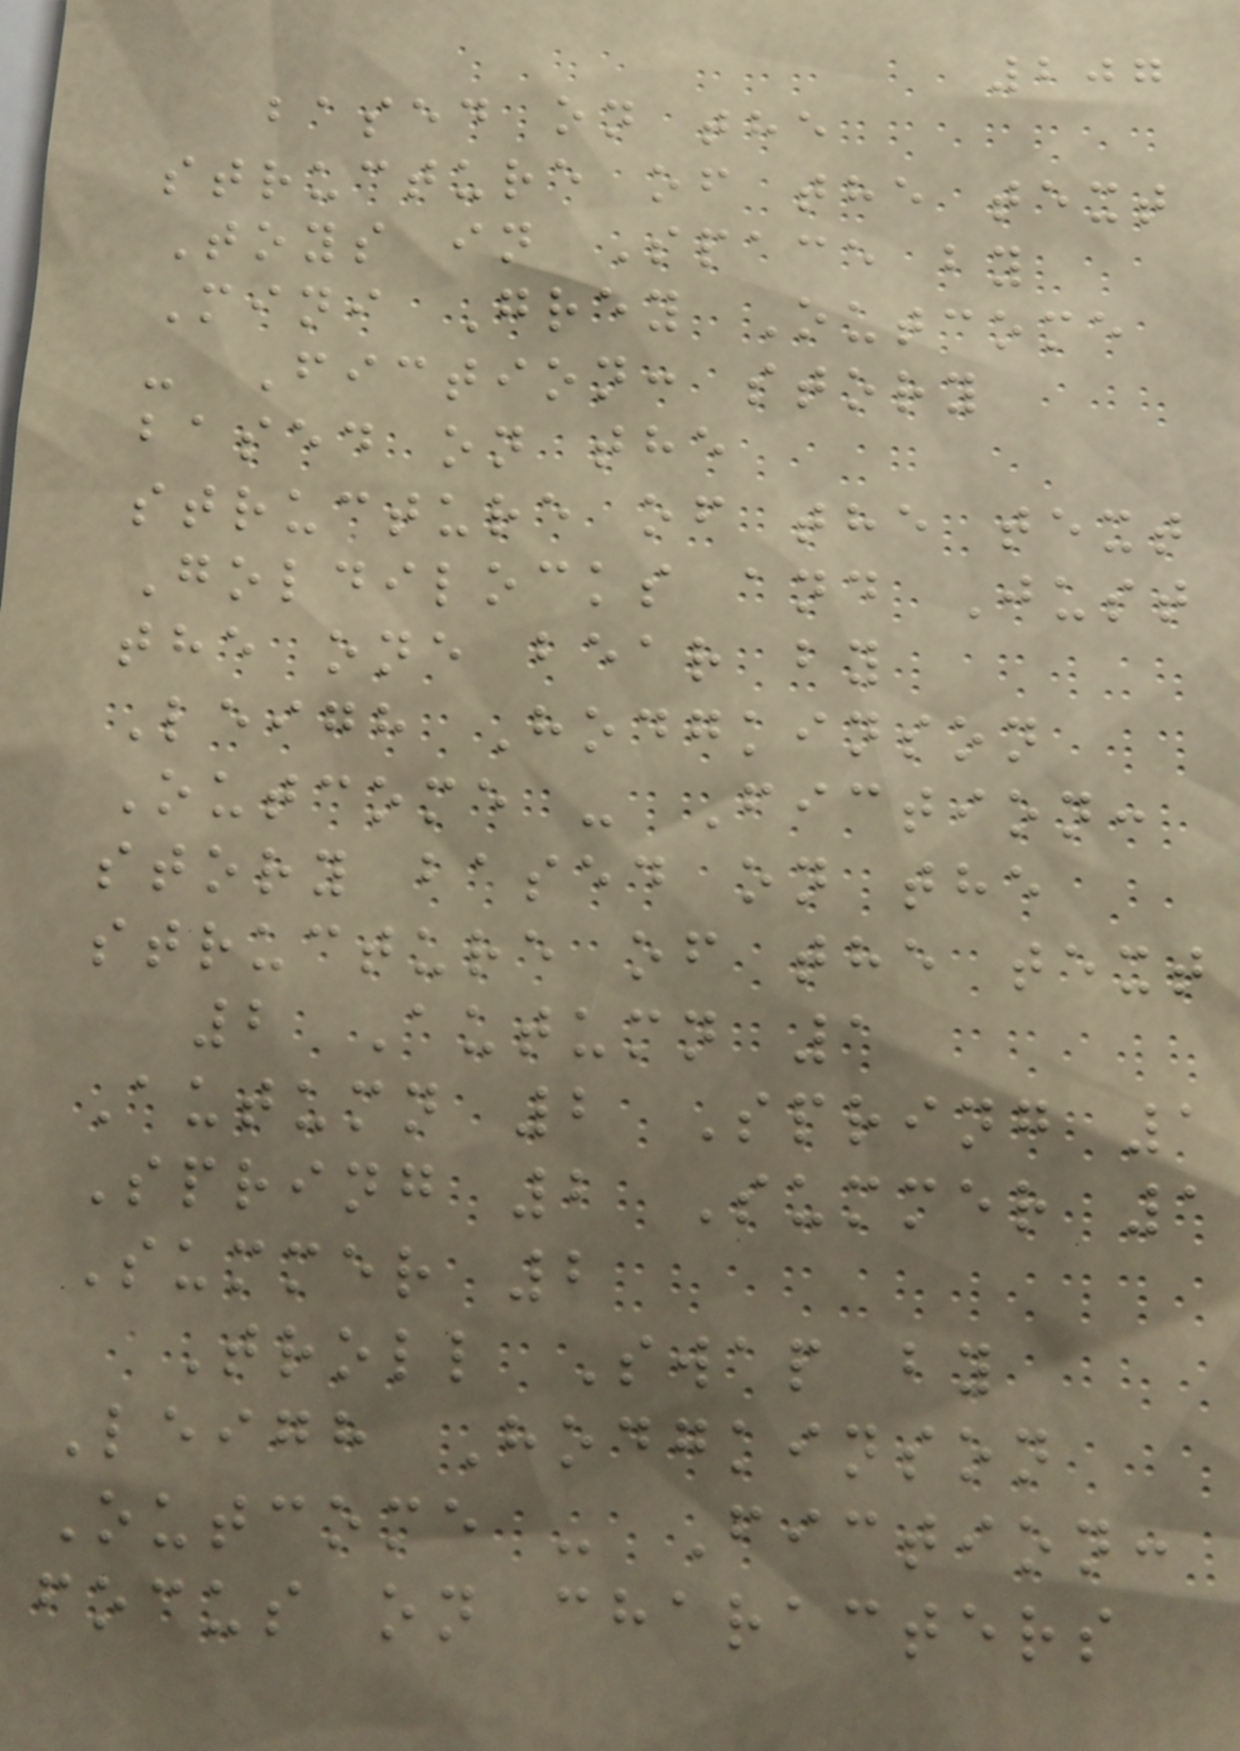207
based on the
structure of the text
Toys in Space by
Mini Grey Outcome
- Fiction: story
based on the
structure of the text
Goldilocks and Just
the one bear by
Leigh Hodgkinson
Outcome - Fiction:
story based on the
structure of the text
2 Autumn 1
Autumn 2 Spring 1
Spring 2 Summer 1
Summer 2
Troll Swap by
Leigh Hodgkinson
Outcome - Fiction:
focus on characters
